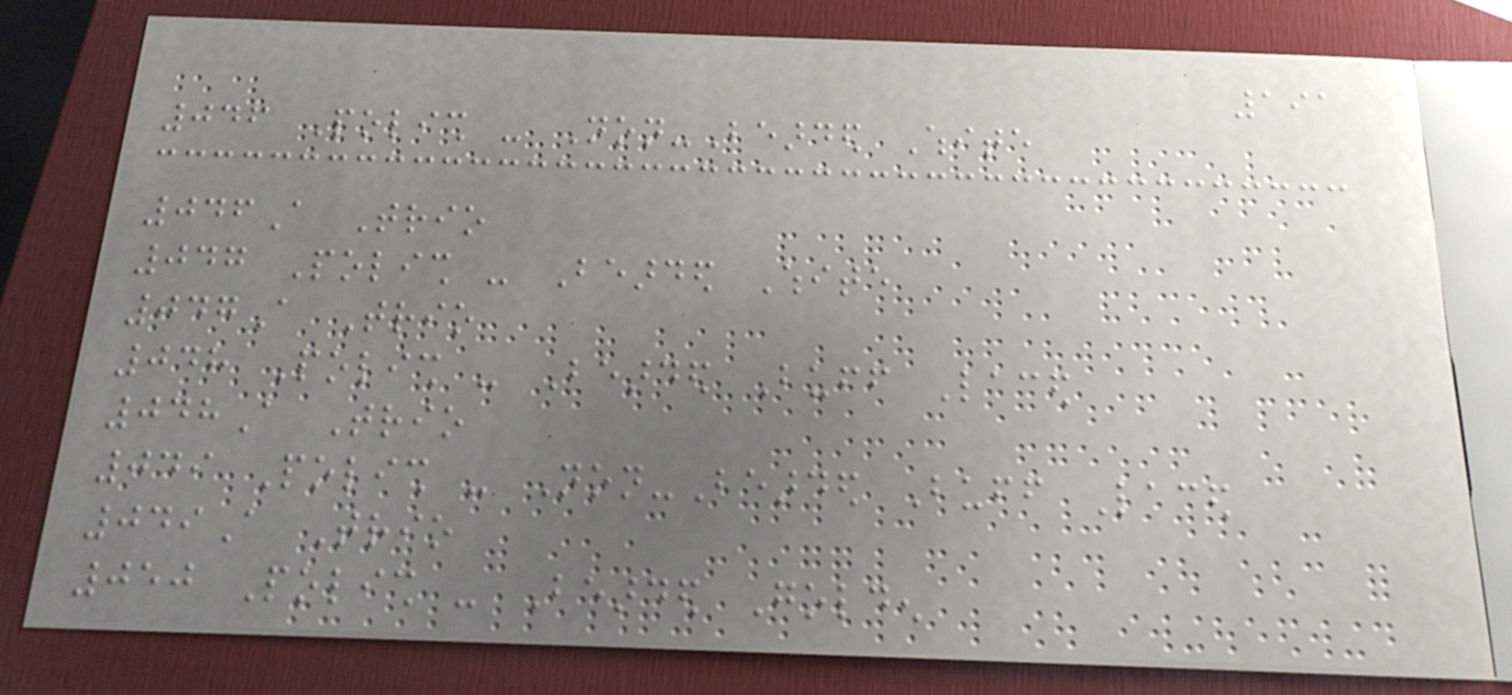191
046 Polish - Non-Bearded White
046A Trio
047 Polish - Bearded White
047A Trio
048 Polish - Bearded Buff Laced
048A Trio
049 Polish - Non-Bearded Buff Laced
049A Trio
050 Polish - Bearded Golden
